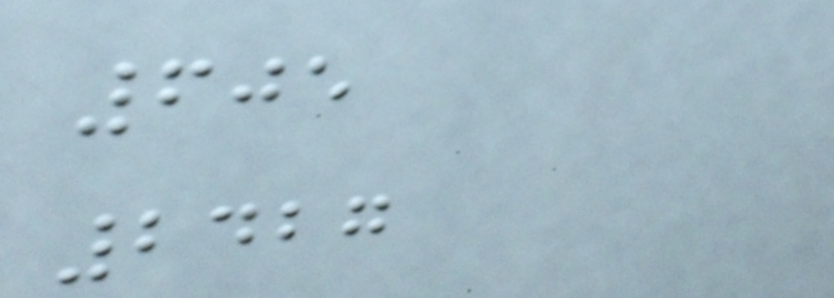605
2427
